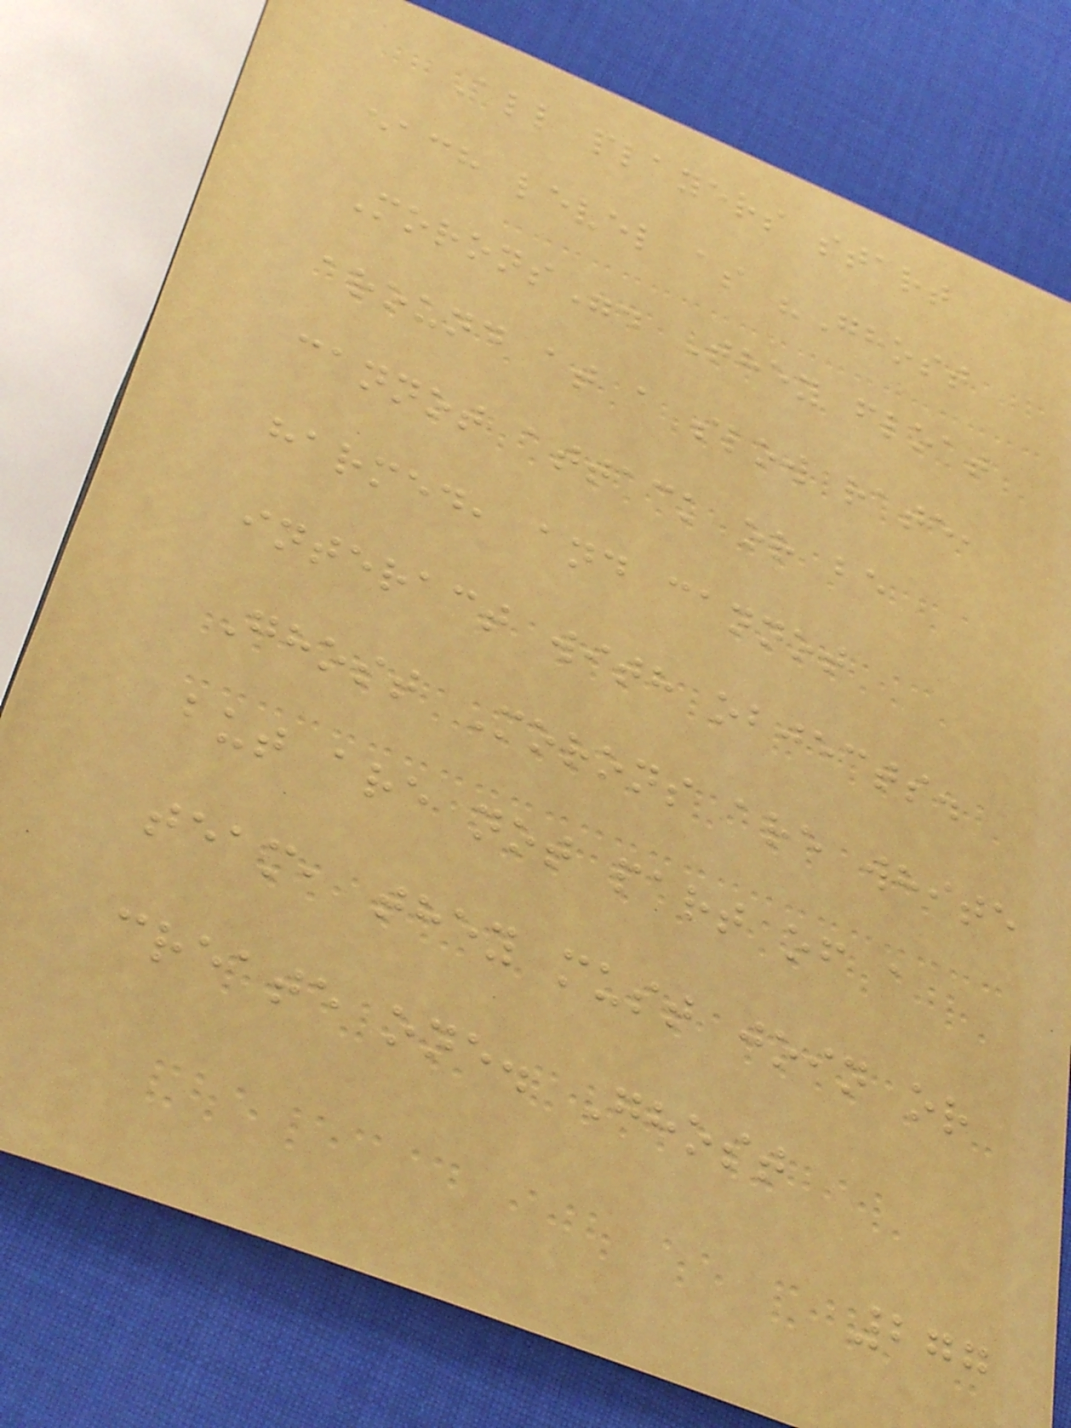All players start
each level as "Ghost
Morons". They float
around at a slow rate,
cannot attack or be
harmed, and cannot
interact with objects.
Ghost Morons are white
but are not part of a
team, they must join or
create one. Ghost
277
